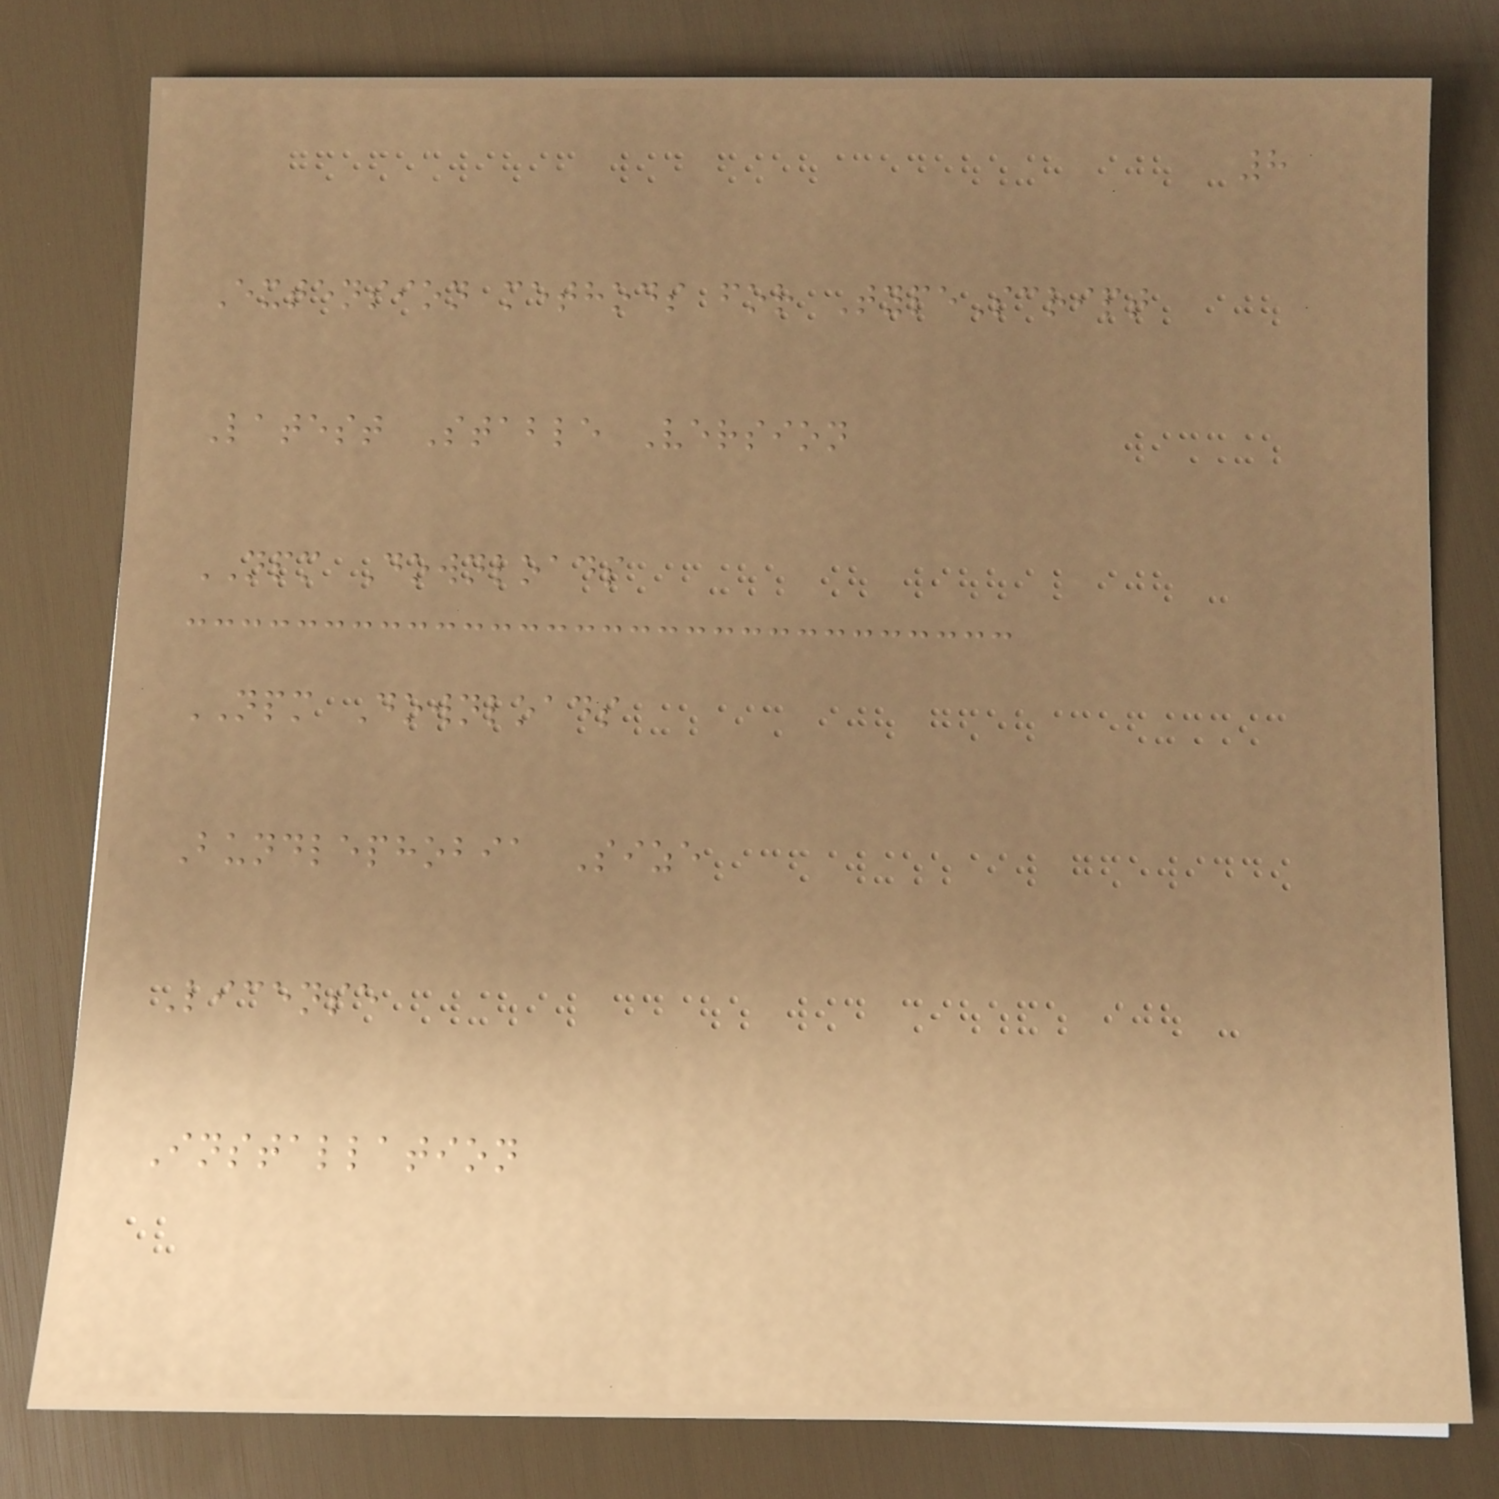8
Extension methods for TypeScript
Latest Stable Version
NPM Downloads
NPM Downloads
Bundlephobia Size
License
Installation
